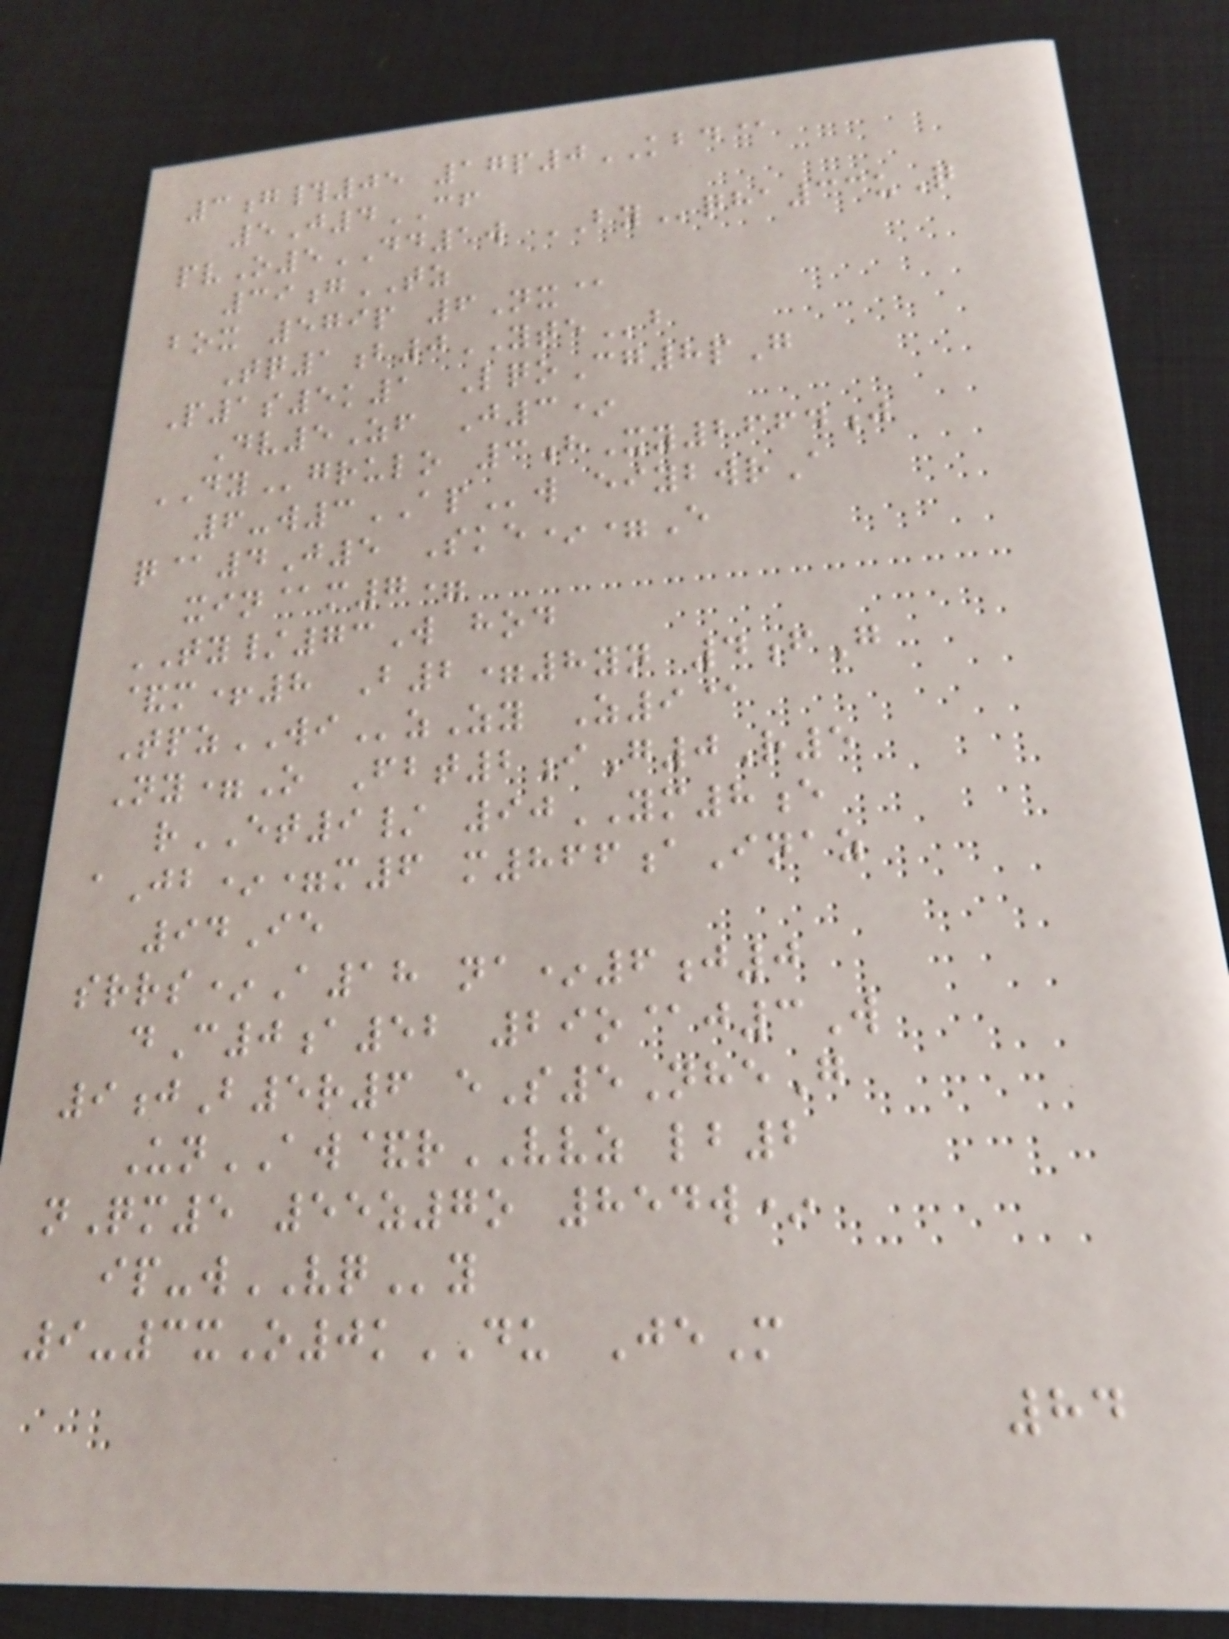3g#05 17p0KBD@
5J4CF
pvO5DD1w BYqha33uQ
39gTZ
box 579p 6Nx@
Tq1b0YTEb
P1s5k1 LqoCg8pG
Dv5Zf J3*
DYgrulo 3hXy2664j
6-w3APw eiybwrA
q@4J5 Ske*=E
xin@m7=
TY/73W hod
&m+8 B2=8yn 4fG
TpzWIzZy Z9@
Ny=O Fbt2iG0R5
rET9/ 90YM8e
aJb*=m6 m866aInaz
94Ie
srrs*A18 na*6j0
dC0a52 29o@j3W
9jB5r6 eS5NheG
UnAW&rVVZ lb2
nQm5 55z7o 854w*
ip-wVQy
9-3xO0kDU JeM
84
